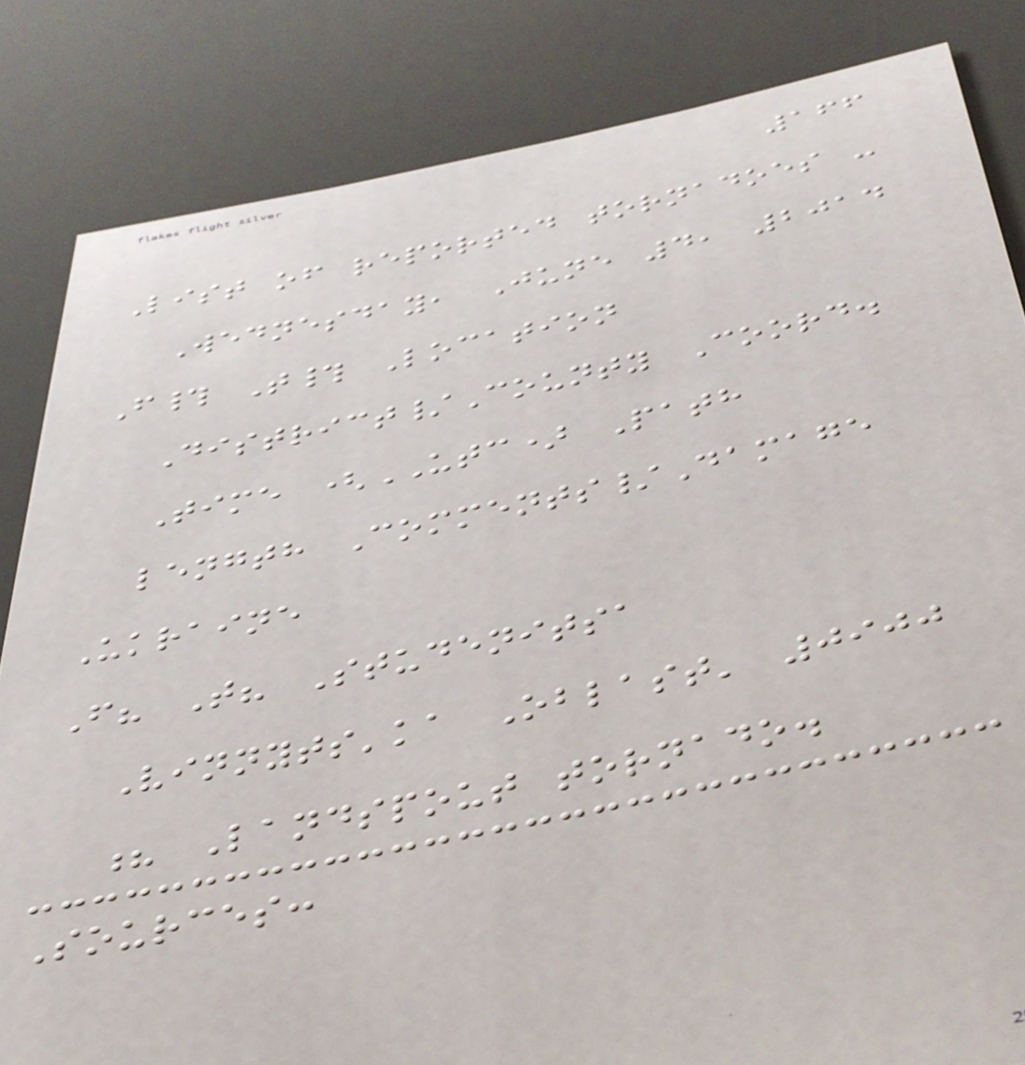166
List of reported tornadoes -
Wednesday, June 4, 2014
F# T# Location
District/County Coord.
Time (UTC) Path
length Comments/Damage
Ukraine
F? T? Studenitsa
Vinnyts'ka Oblast' 0900
? Landspout tornado.
Sources:
